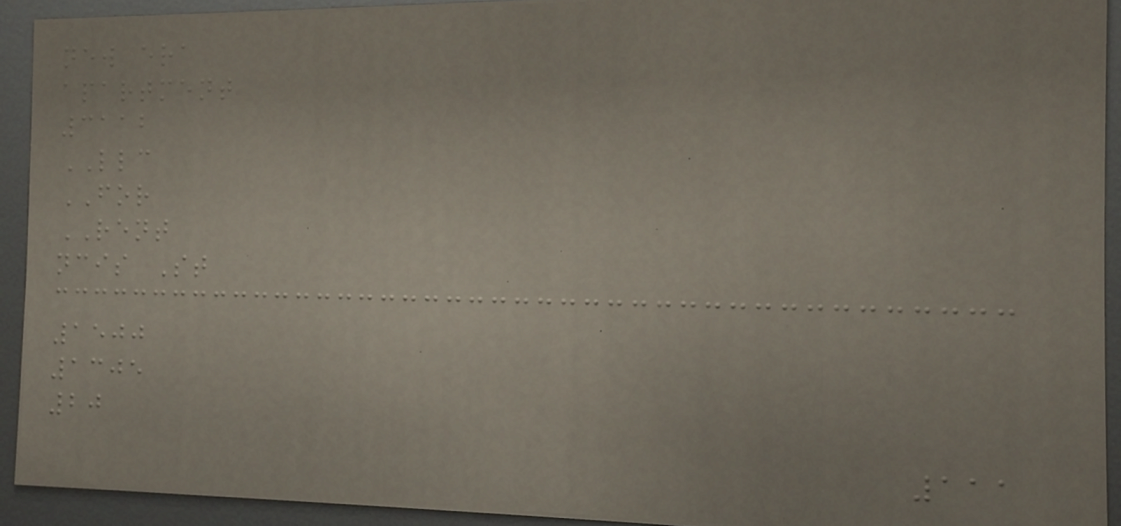new era
apartment
3112
LLC
FOR
RENT
ncis St
1500
1305
20
111
